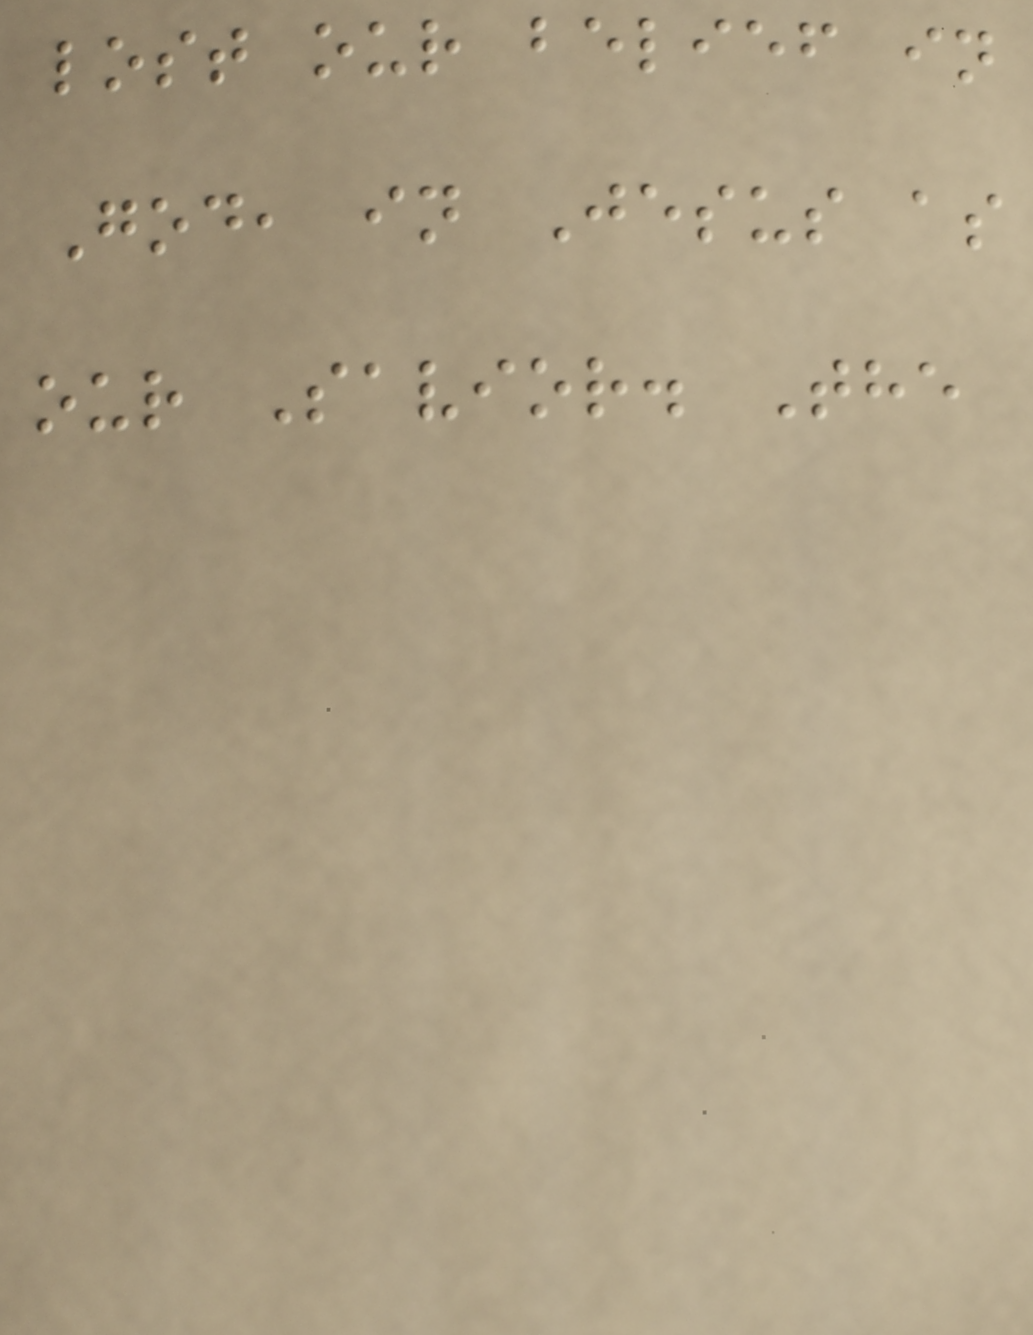lost our belief in
God, in Jesus as
our Savior. The
